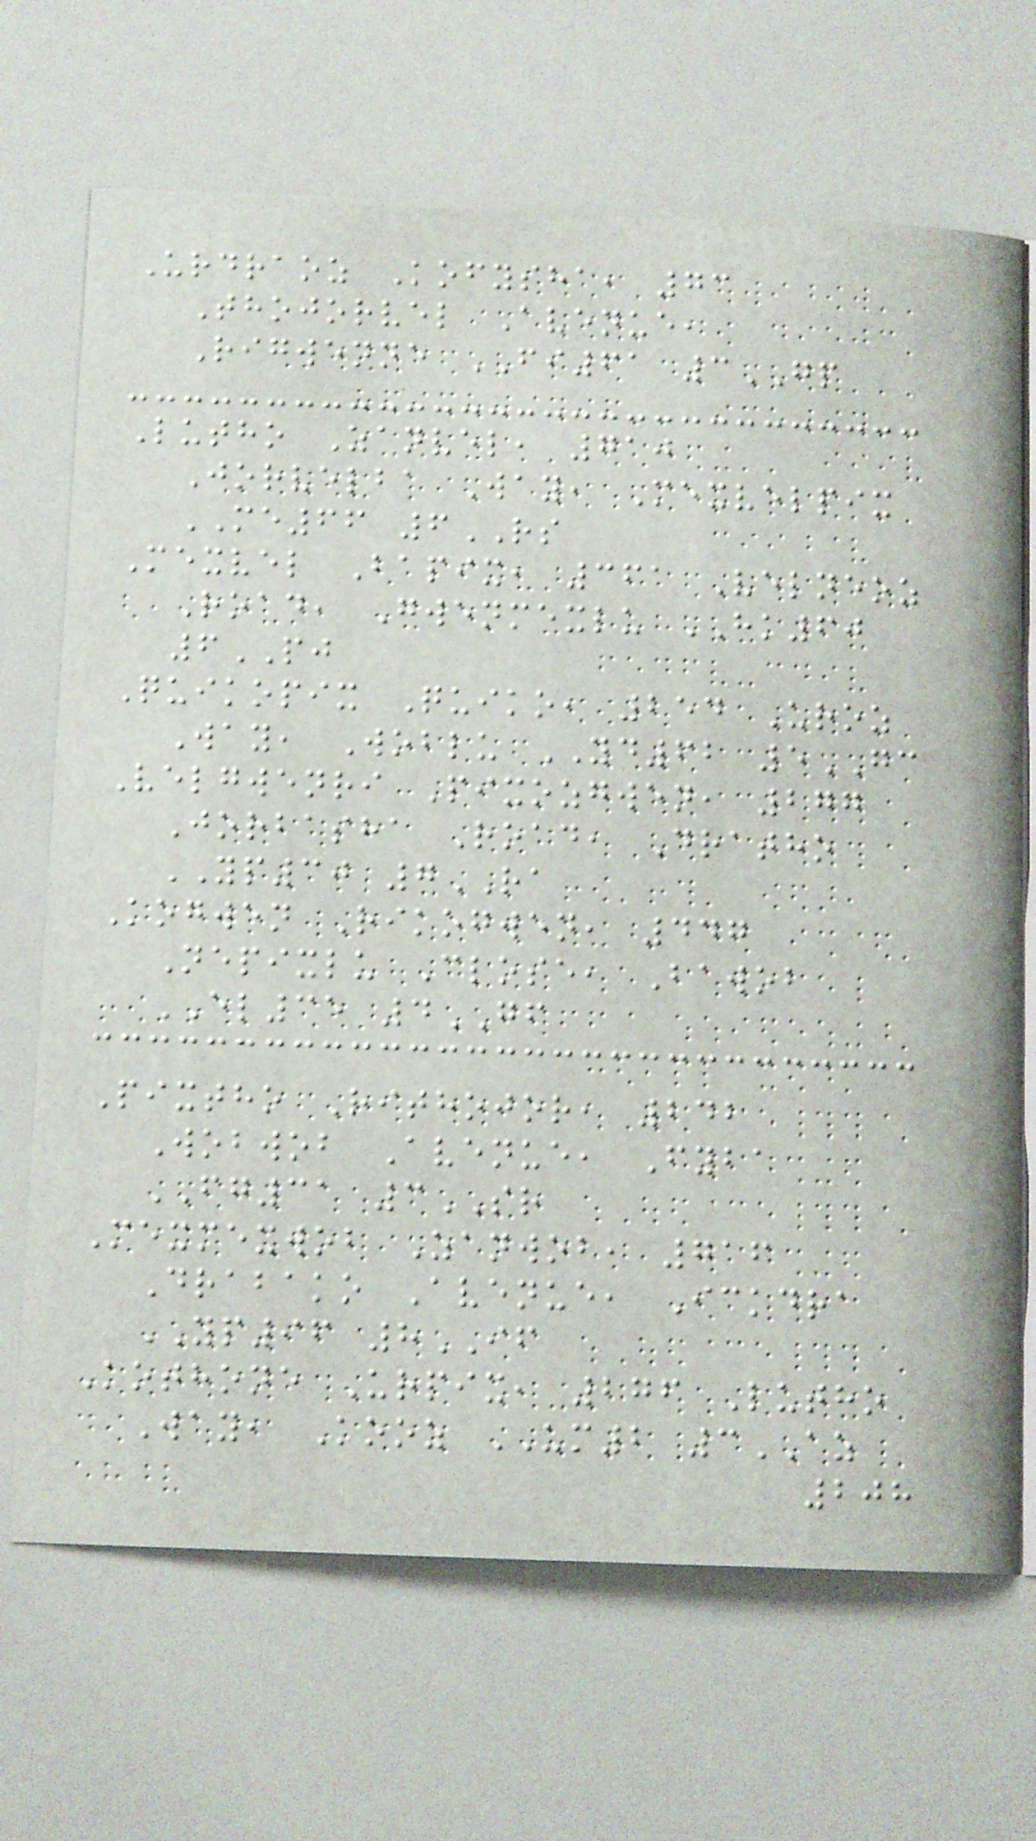Urdraoz Kofysha, 73
Thojorvel Avenue,
Rigwenne FI61 3GP
Lutho Zanvel, 710
Jorvelba Way, Mexvelpix
ME66 6RS
Mexvel Bapix, 361 Velneoz
Road, Gwenmexlu HK60
6PJ
Quikopix Quiko, 254 Uroz
Way, Woblu YD62 5GC
Velgwenri Pixozgwen, 277
Jorbasha Road, Dratho
YP30 7RA
Kogwen Rikogwen, 447
Nepixlu Close, Bawob
EL35 4GF
Pixtho Rithojor, 242
Wobwob Avenue, Fyba
FG31 3SR
Mexmexwob Zanwob, 716
Drabako Avenue, Ickdra
YP96 8IF
Kothone Urpix, 276 Lutho
Way, Kooz UM2 3AZ
208
